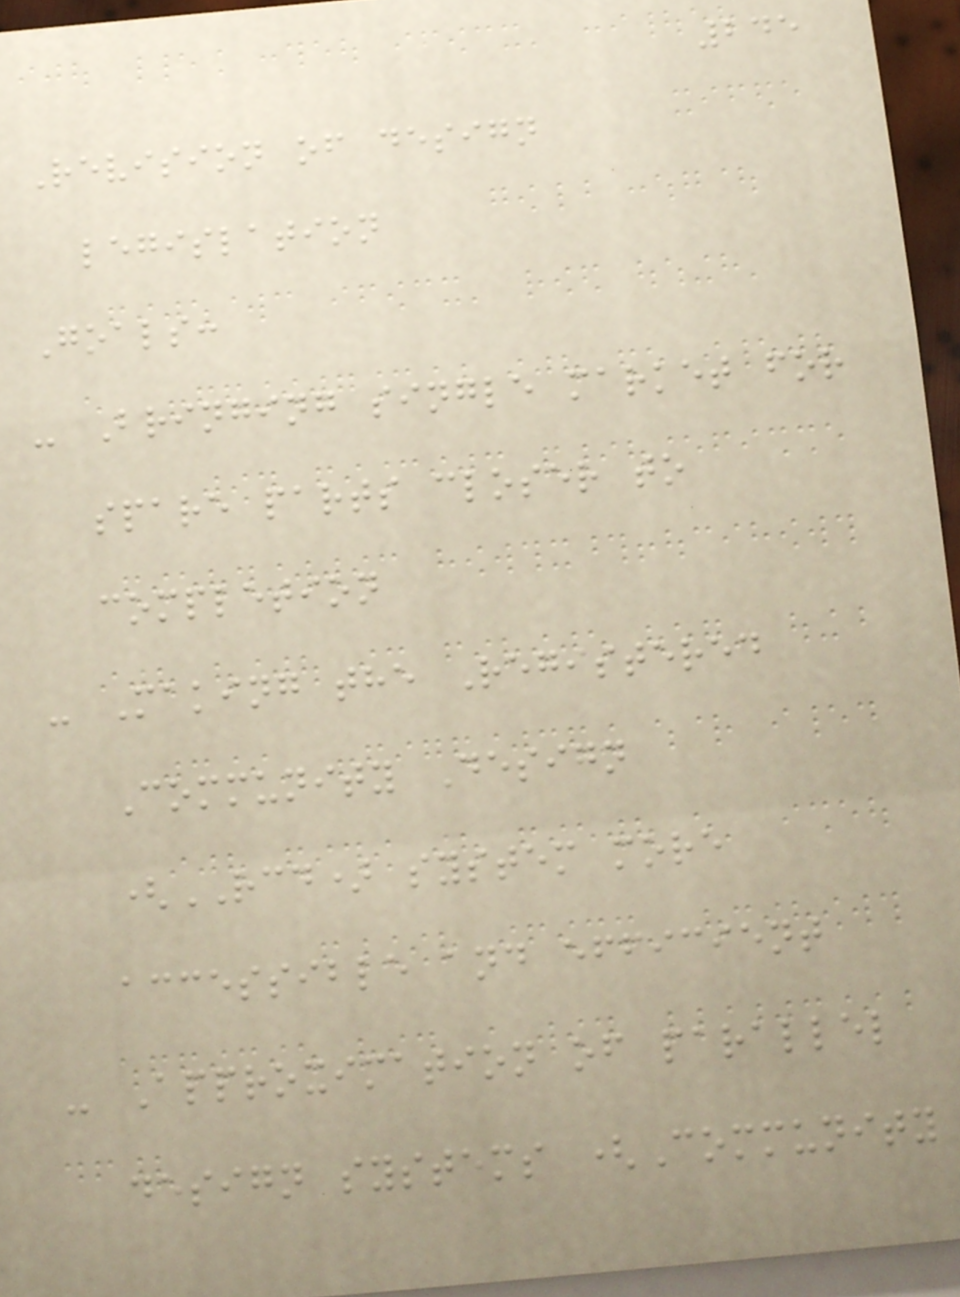245
Revision of design
legislation
Goals:
- Bringing single market for
spare parts closer to
completion
- Making the Registered
Community Design
(RCD) system more
accessible and efficient
- Approximation of parallel
design systems (Community
